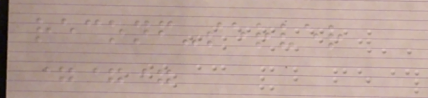reconf-server
===
